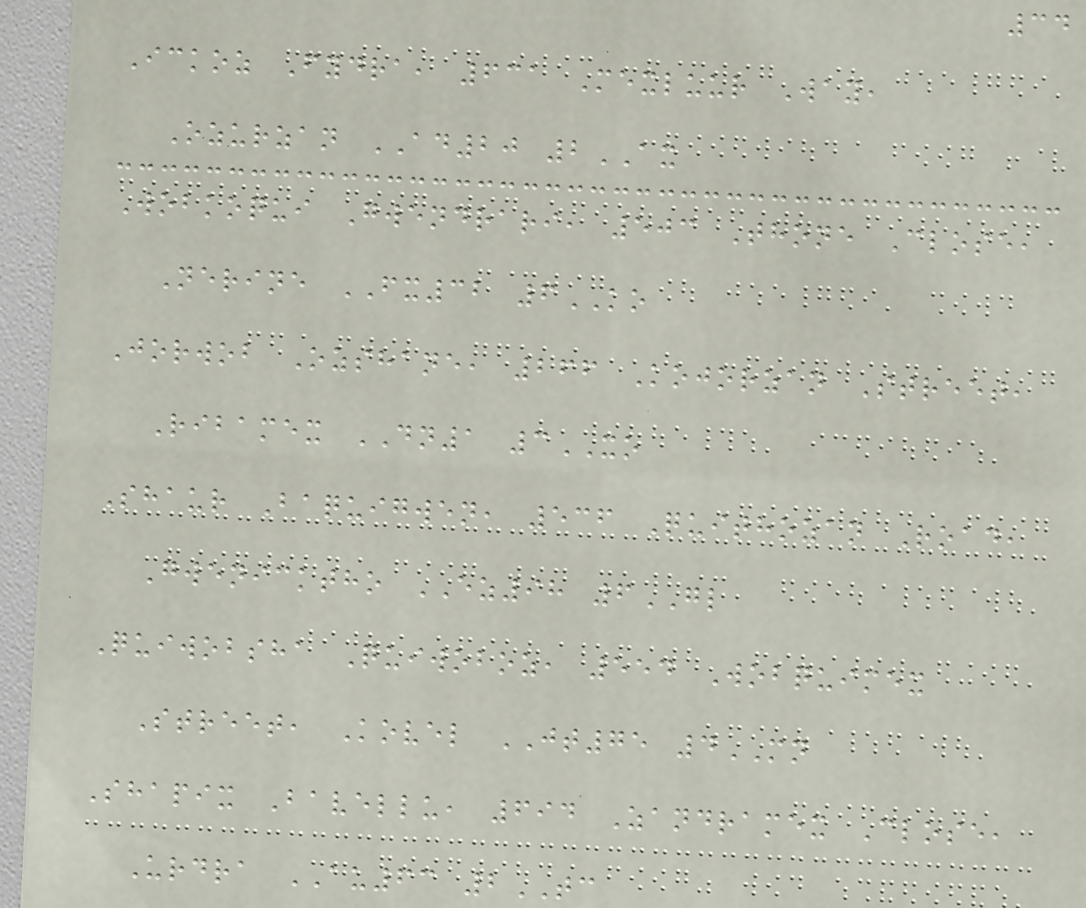34
Ickoz Fydra, 631 Mexluur Way,
Ozurzan AD20 2AX
Wobkoqui Gwendrari, 503 Thone Close,
Nerine FX32 6KO
Jorwob Ozshane, 266 Kojorzan Street,
Ribamex DN1 3XO
Shaur Baquigwen, 536 Quithozan Road,
Gwenicktho EZ98 6GL
Quiwobsha Quiwoboz, 554 Wobquimex
Street, Kovel JT75 4MN
Shapix Bavellu, 694 Zandramex Close,
Urdra AU63 2TC
